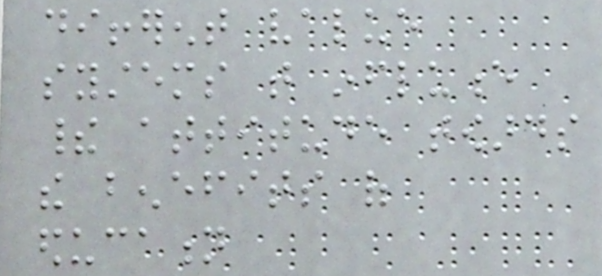different value
systems that influence
their attitude towards
the benefits of
education
